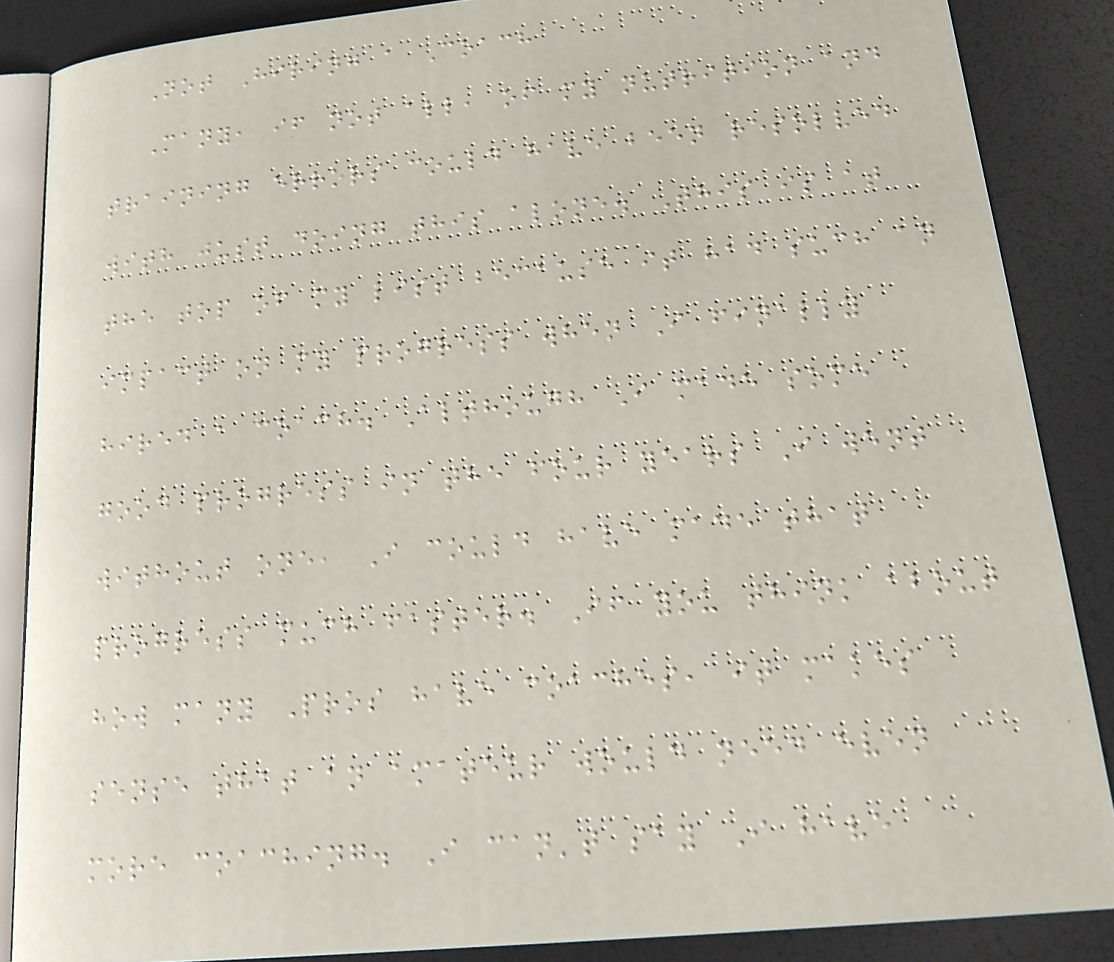Not Hiring a Coach
Many, if not all, of my nutrition and
training errors could have been resolved
with just doing this alone. This is at
the top of my list because it had such an
impact on my progress when I finally
hired a coach. Although I made some
good progress in the four years I went
without one, I could have made that
progress much faster. If you think about
how many Pros have coaches, it makes
sense that an amateur would need even
more coaching. I can't say I have
